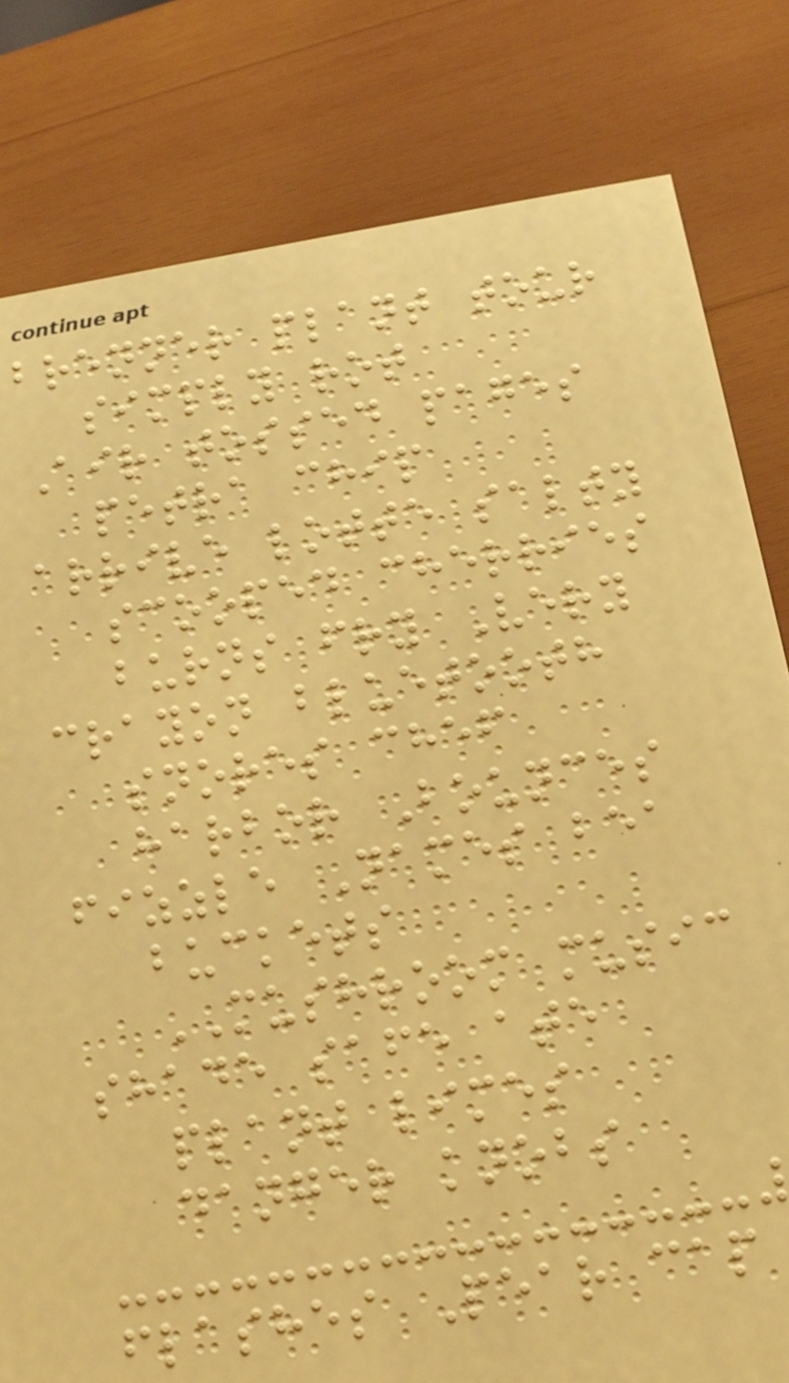brenner plant tour
simply rot
Air tossed pages
petra chip
arrive lotte salty
scooped cherries
burns fry Very
crayon bluetooth
snores chef
harbor Bounces
fizzle Names bea
buckets
MUSHROOM music
shade safe ate
plant limes
danger knobs
flashes Pear cap
